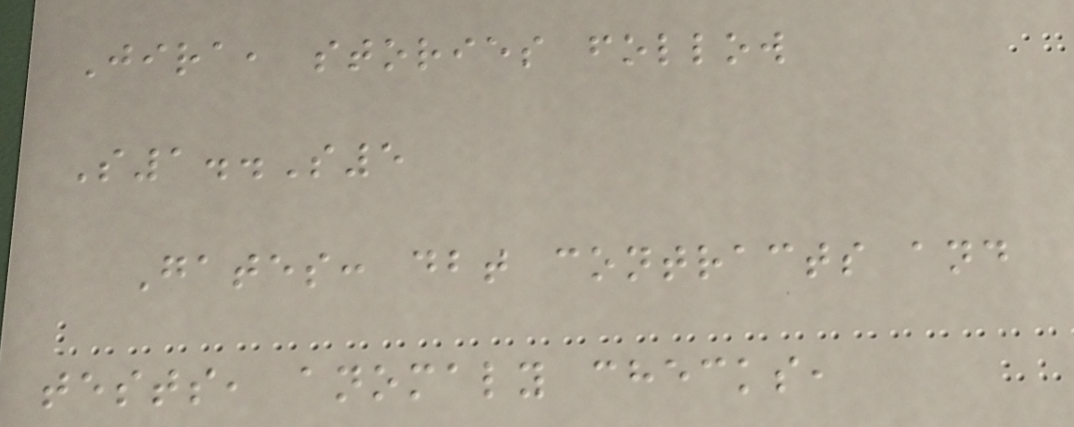Jira, stories follow
S1..S5
Gates: dbt contracts and
tests, anomaly checks,
